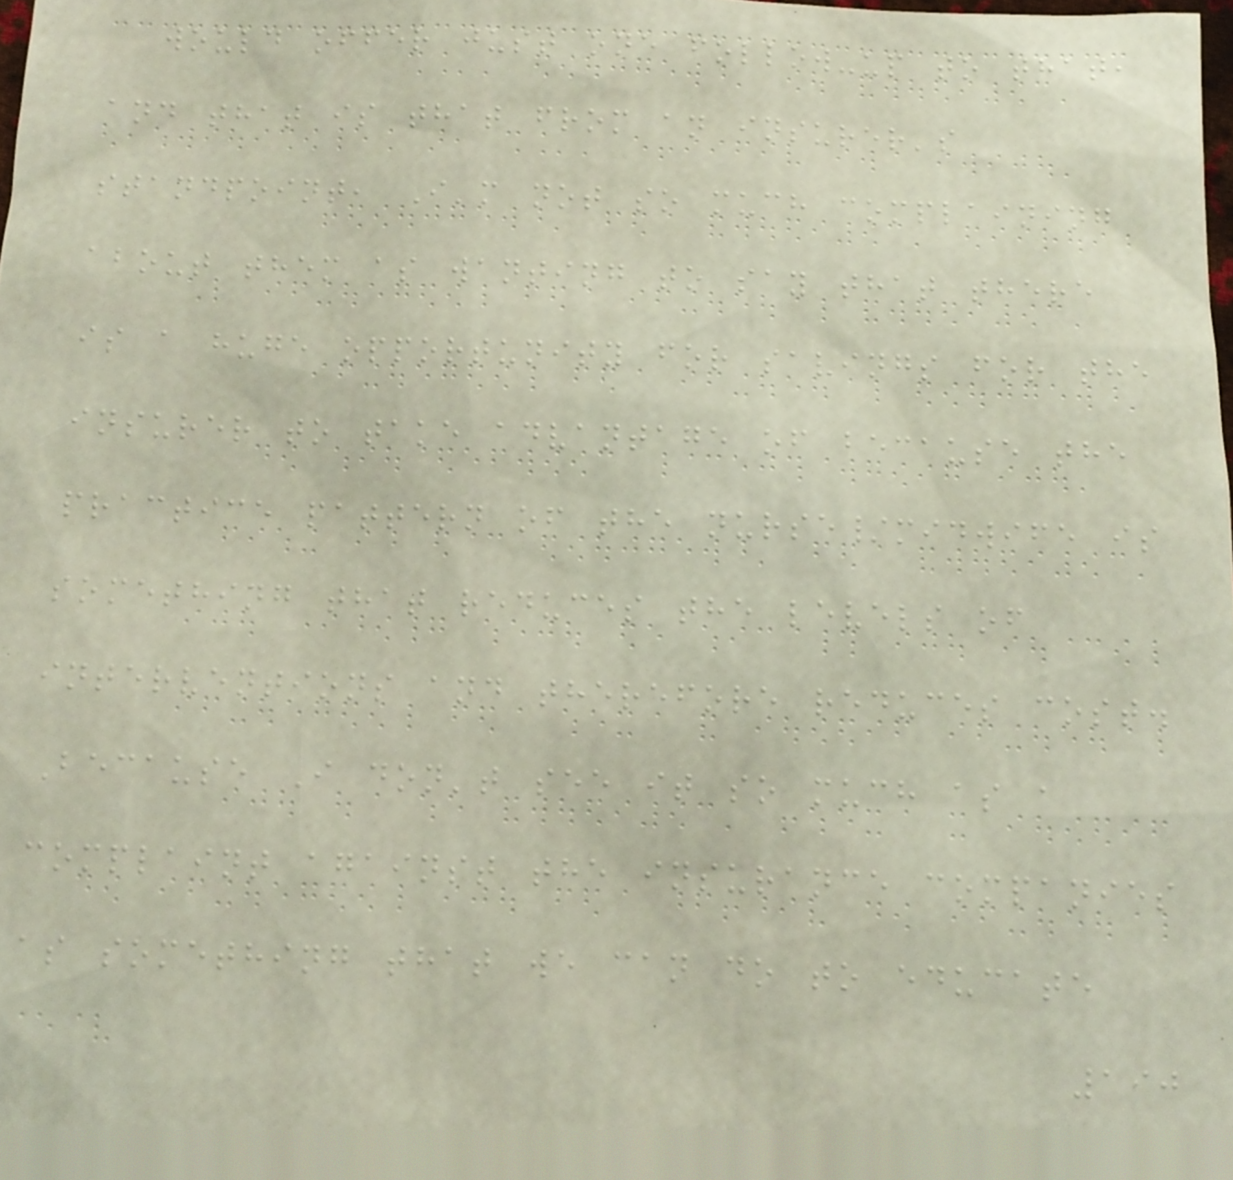would offer just one follow-up to that,
and that is that from an insurer's
standpoint, I'm not so much complaining
about them as wanting to say that there
is a huge opportunity for savings for the
insurer to take advantage of because the
practice pattern of the nurse/midwife is
something that reduces the levels of
interventions and therefore reduces cost.
Because I don't see it so much as a
complaint against the insurance companies
as something that we can do to educate
190
